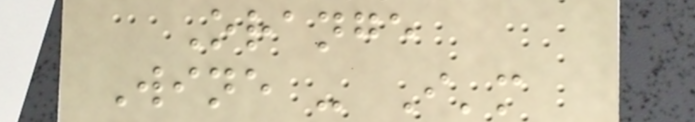Orange
Wine - I'm
